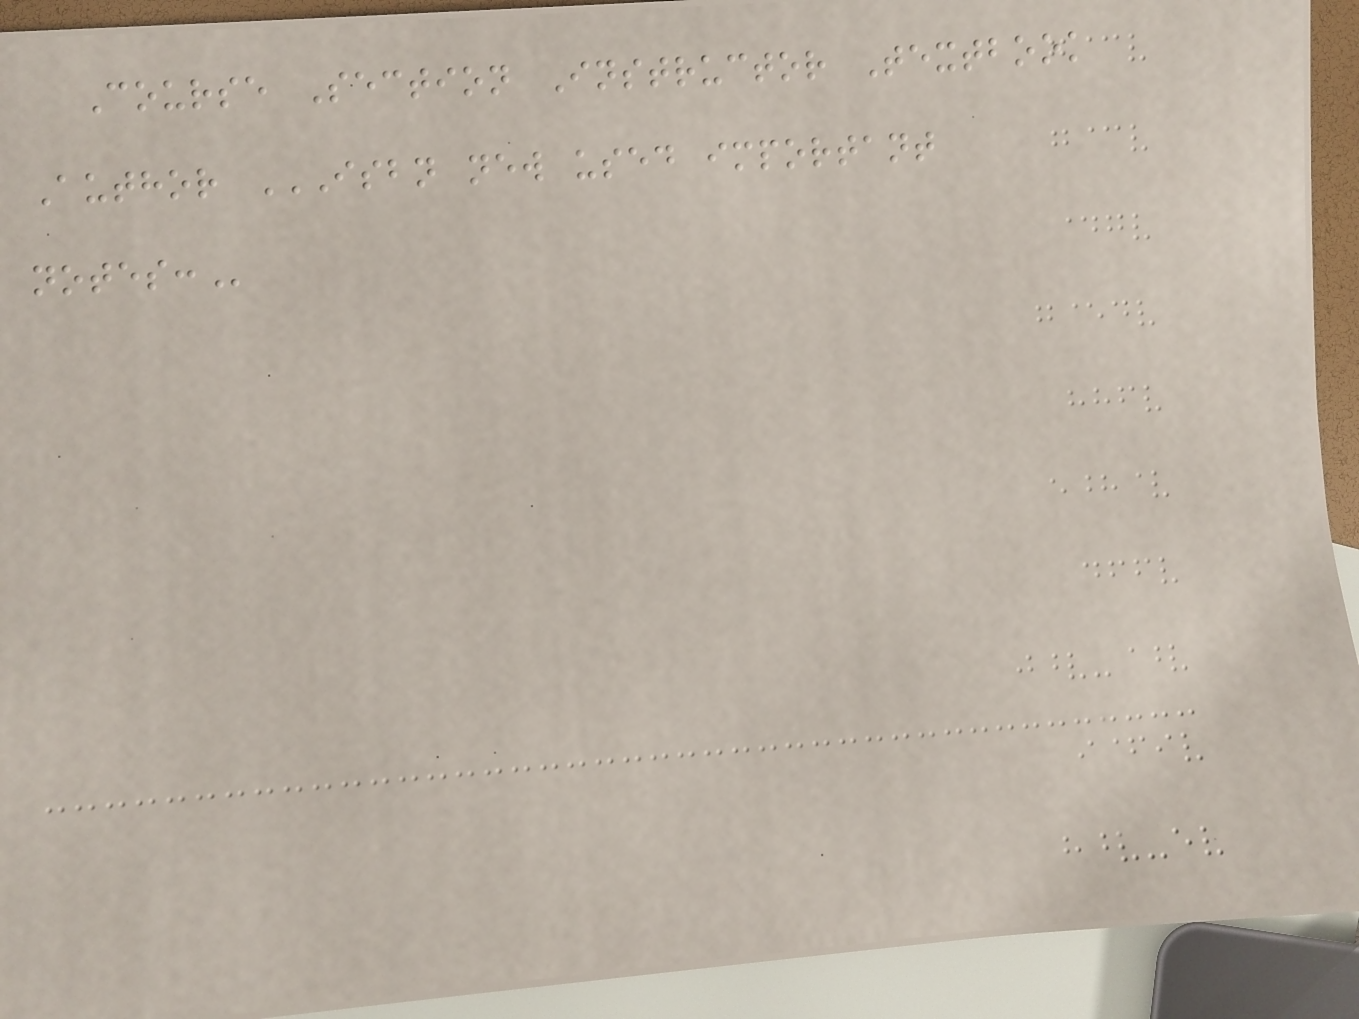Course Section Instructor Textbook
Author ISBN NEW USED IMPORTANT
NOTES:
